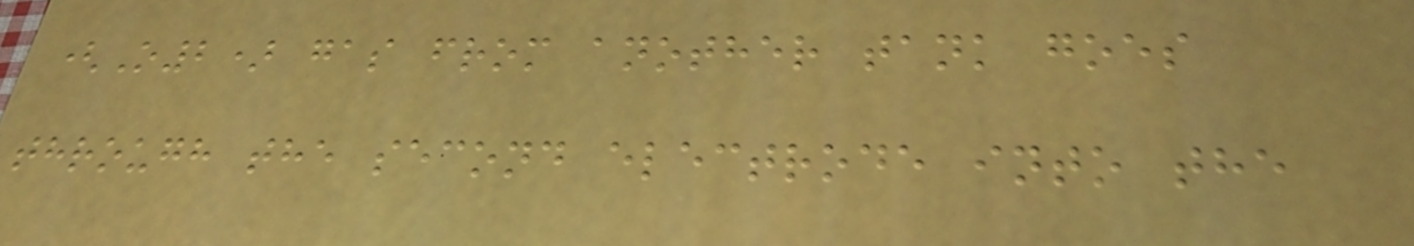(O2) gas from another tank goes
through the second electrode into the
